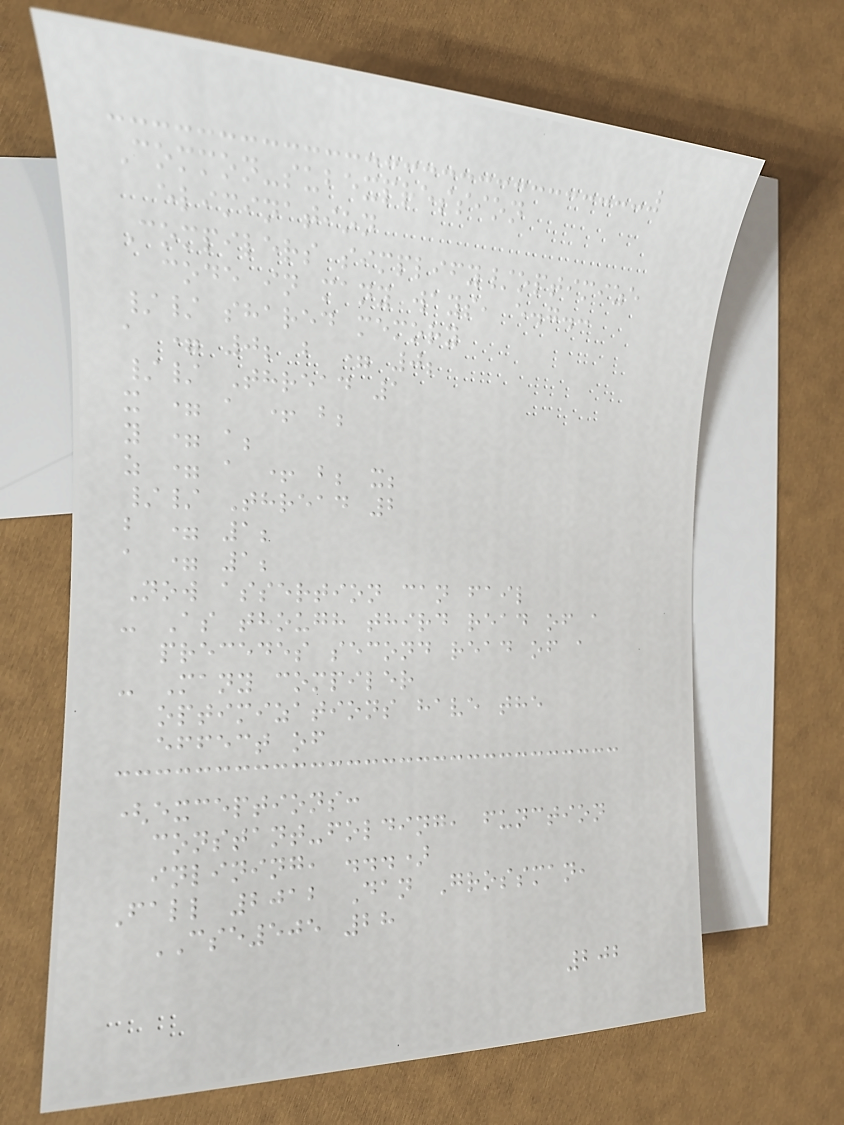Common-subexpression
elimination
Compilers simplify/optimize
code in many ways, e.g.:
// shared memory
a = 0; b = 0;
// Thread 1
x = a + b;
y = a;
z = a + b; x;
// Thread 2
b = 1;
a = 1;
Now assertion can fail
- As though third read of a
precedes second read of a
- Many compiler
optimizations have the
effect of
(exceptions:
constant-folding, function
inlining, ...)
Fall 2012 Dan Grossman,
CSE505 28
202
